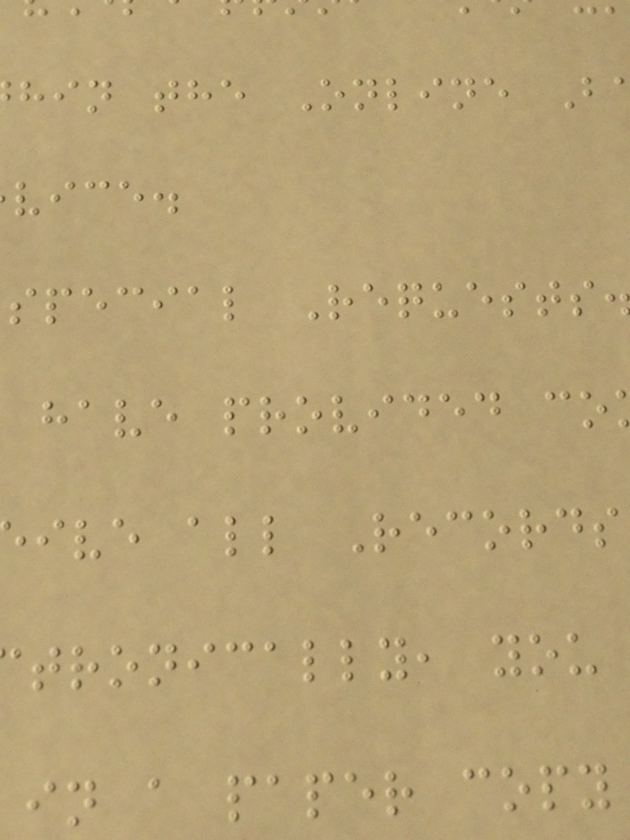hin the Online B
vice.
special Requests
have provided co
ive all Records
tronically, you
in a paper copy
